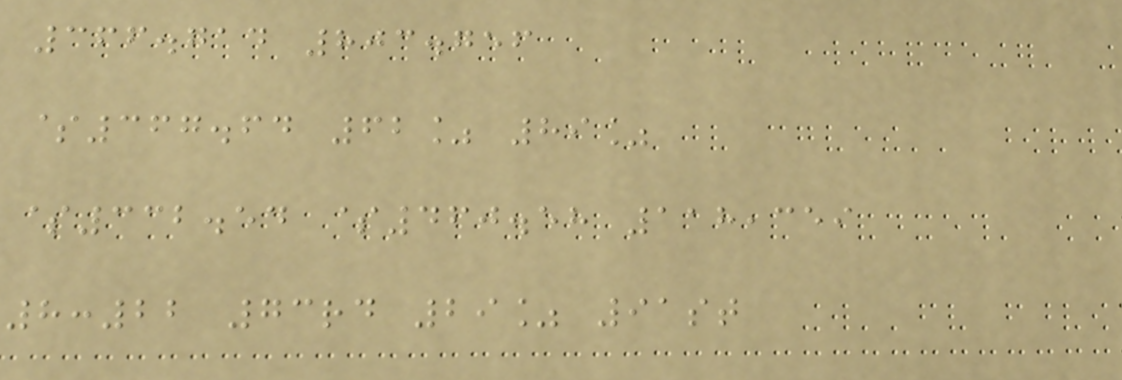366.714 803.756
$367.64 62% 89%
$332.54 $460.58 118,359
8:22 73rd 29% 91st
